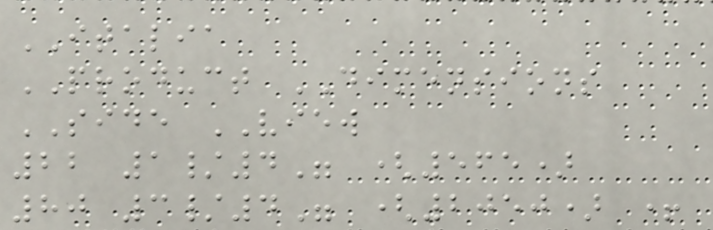ITALIA
PRODUCT DIMENSIONS
SIDE VIEW
22 1/4" (565)
80 3/4" (2050) +
